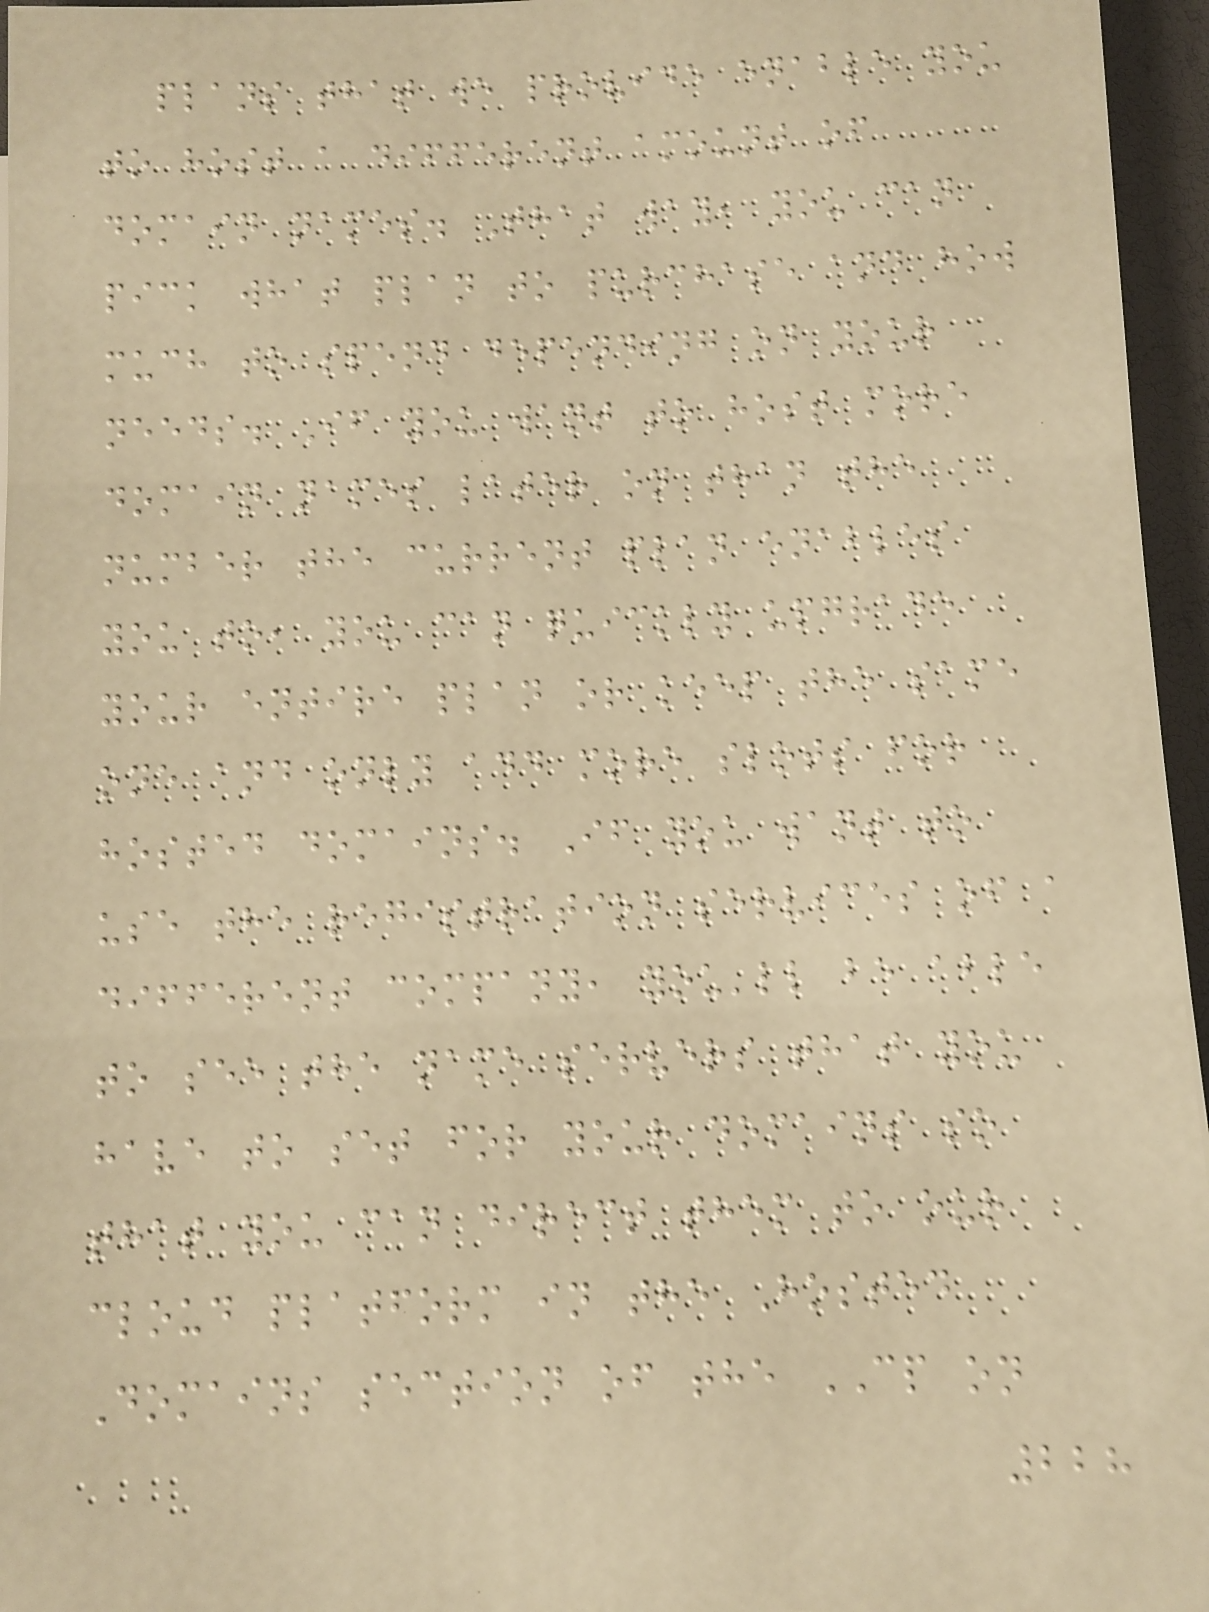plans that we provide enable you
to host a different amount of
domain names. That way, you can
pick what plan to purchase and how
much to spend depending on your
needs. If you want to host more
domain names later on than the
number the current plan enables
you to, you can quickly upgrade
your entire plan or keep the same
one and only add more slots for
hosted domains. If you want to
use the registration services of a
different company, you'll be able
to see the name servers that you
have to set for your domains so
that you can direct them to our
cloud platform in the Hosted
Domains section of the CP on
228
